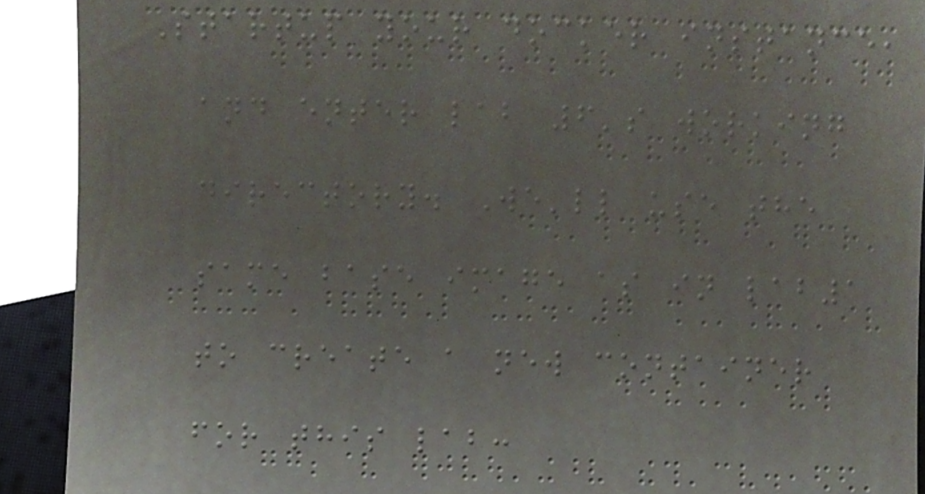Startup your docker instance,
and enter lab 6's working
directory. We'll use the
same base image as in lab1
to create a new container
for this lab:
